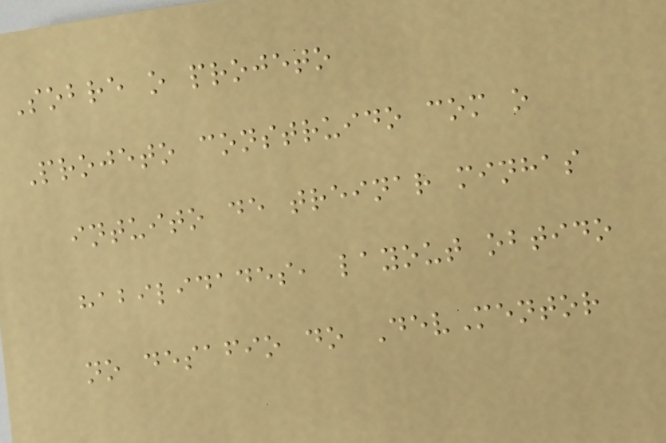Sobre o projeto
Projeto construido com o
intuito de treinar minhas
habilidades, layout obtido
no desafio do DevMentor
